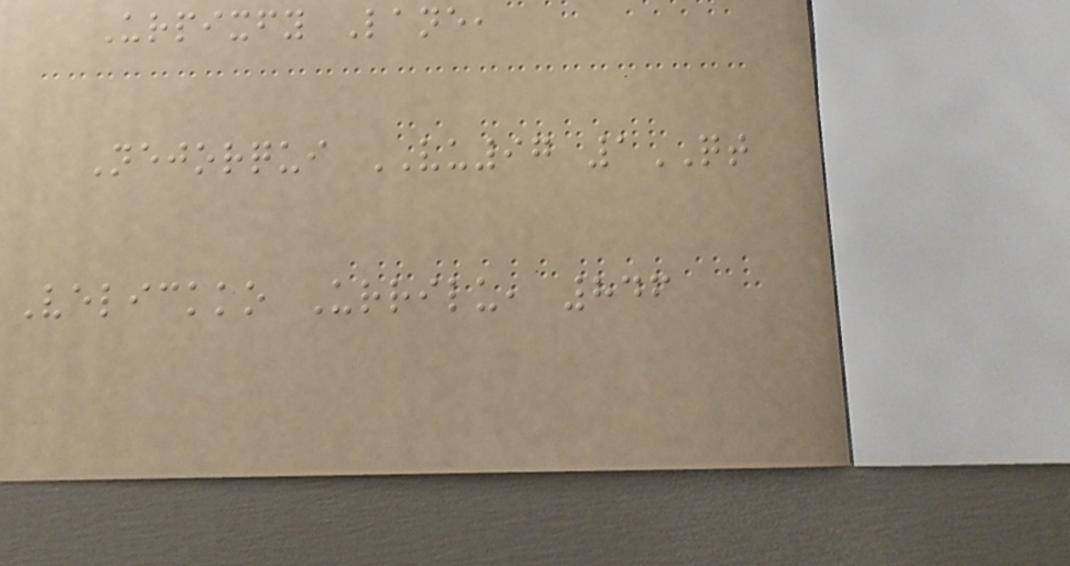Urpixfy Lane,
Nejorqui VU97 1QT
Velickko Urrilu, 846
